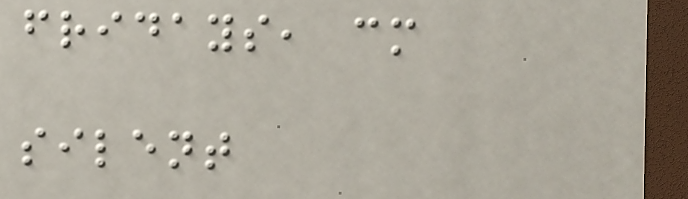fridays, cm
silent
